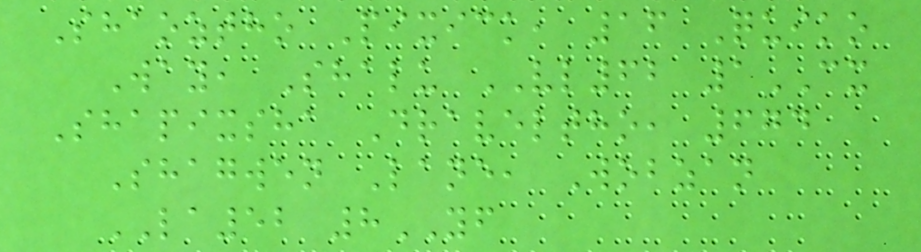Shaoztho Pixick, 16 Quiko
Way, Shalu VL62 1CX
Shapixsha Draveltho, 674
Shagwen Lane, Wobzan
LA52 8YF
